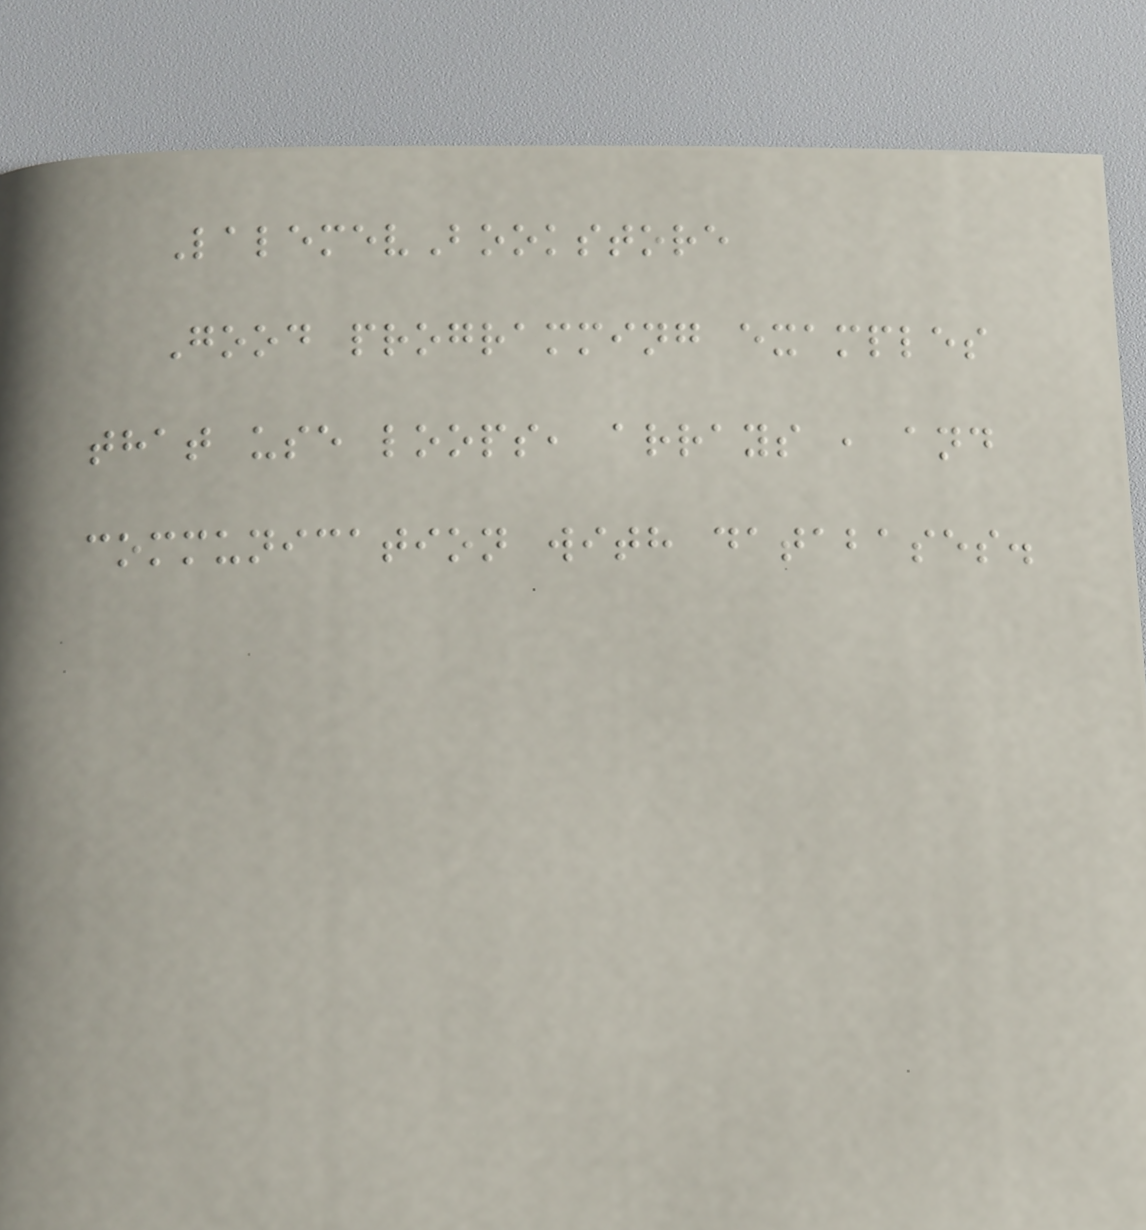LalemevBookstore
Good programming examples
that use loops, arrays , and
communication with databases.
